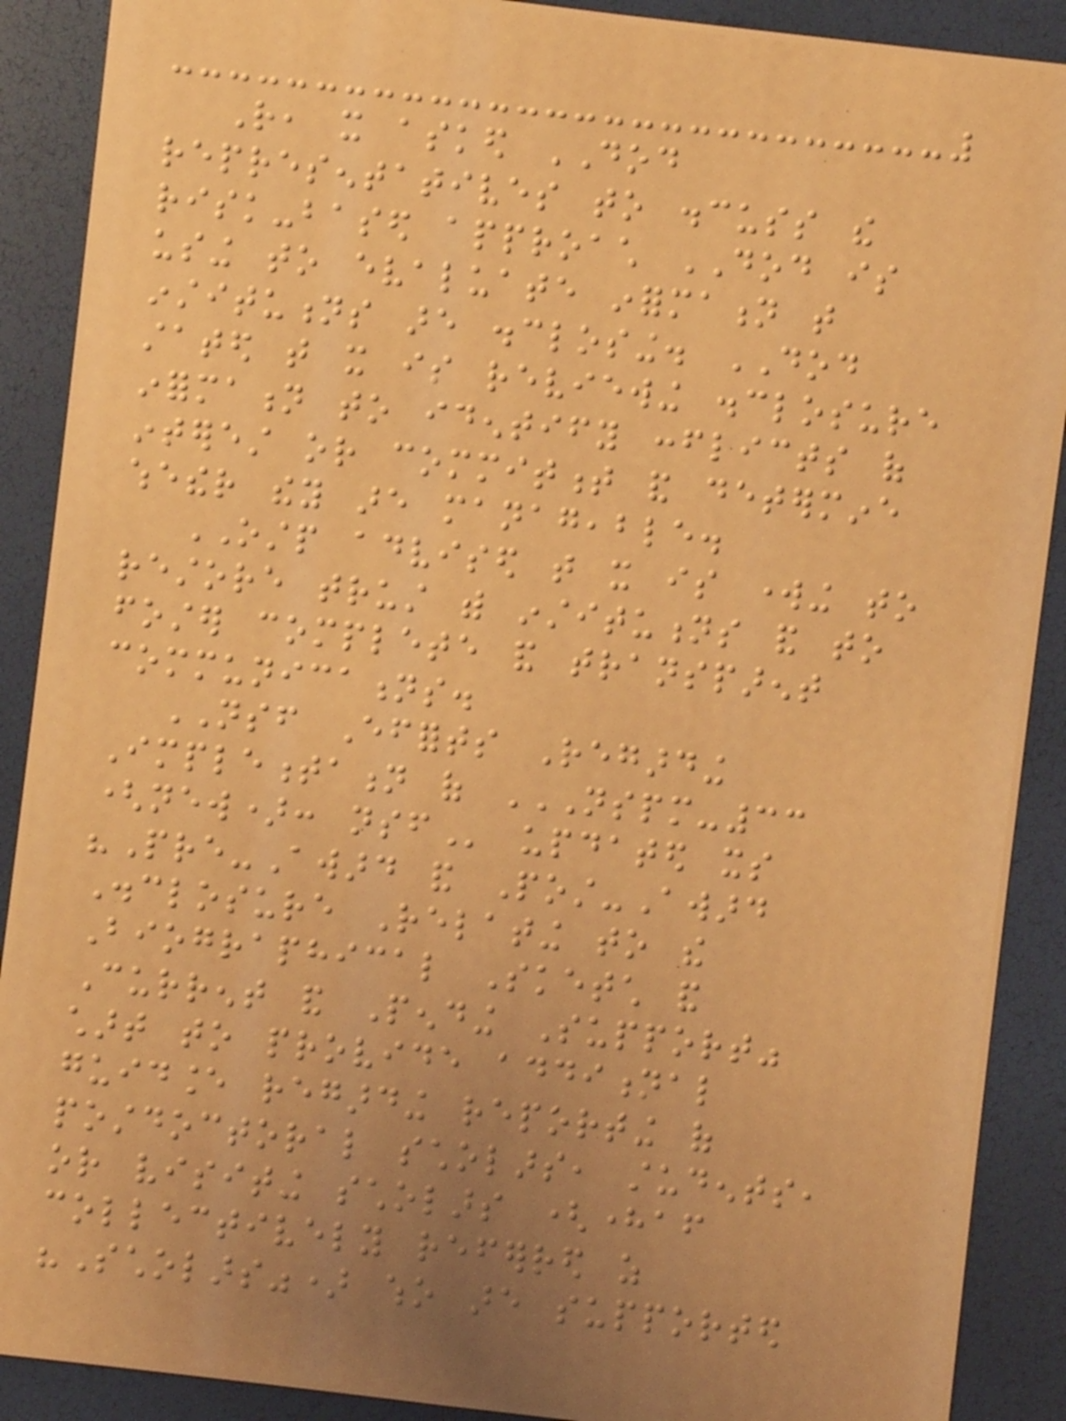Rather, it asked DOD
representatives to discuss the
risk-based approach DOD is
using to evaluate information that
institutions are disclosing. DOD
stated that it is reviewing disclosure
information to identify conflicts of
interest or commitment and determine
whether they are manageable.
OSTP advised that it is working to
restore trust with institutions and to
foster complete and transparent
communications.
NSF Efforts Regarding
Implementation of NSPM-33
(NEW): NSF updated its
"Pre-Award and Post-Award
Disclosure Relating to the
Biographical Sketch and
Current and Pending Support"
chart to provide additional
guidance regarding reporting of
postdoctoral scholars, students,
or visiting scholars (hereafter
collectively referred as
"Scholars") who are supported
